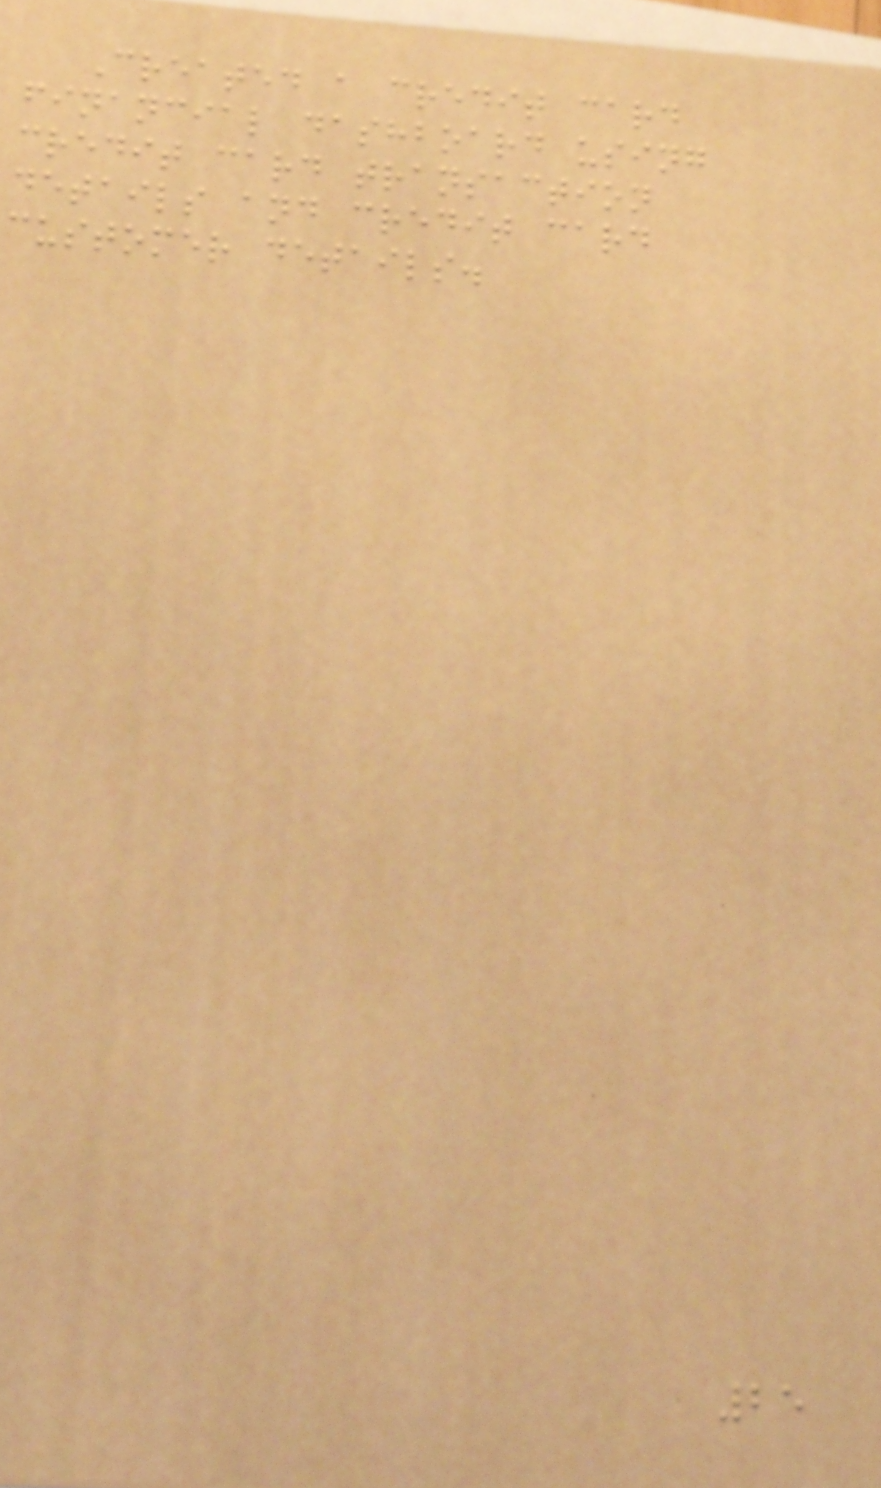Created a credit card
financial dashboard using
credit card transaction
details and credit card
customer details.
25
